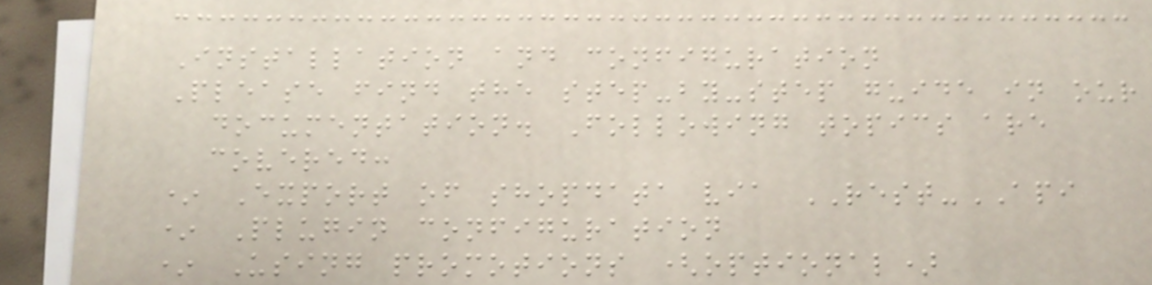Installation and configuration
Please find the step-by-step guide in our
documentation. Following topics are
covered:
* Export of shopdata via REST-API
* Plugin configuration
* Using promotions (optional)
